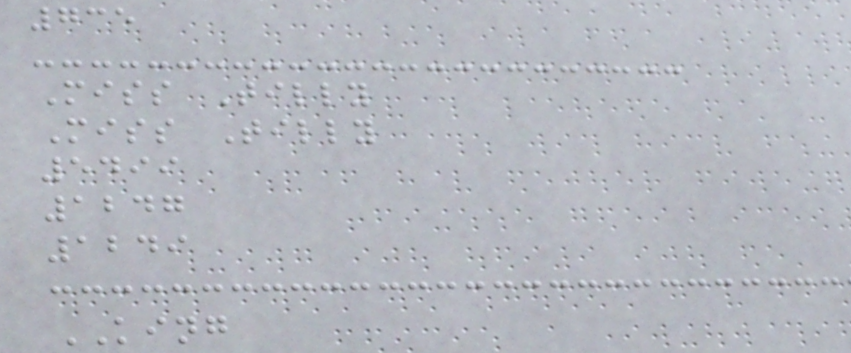735
Miss Tilly
Miss Tilly
5499
1247
1249
KING
